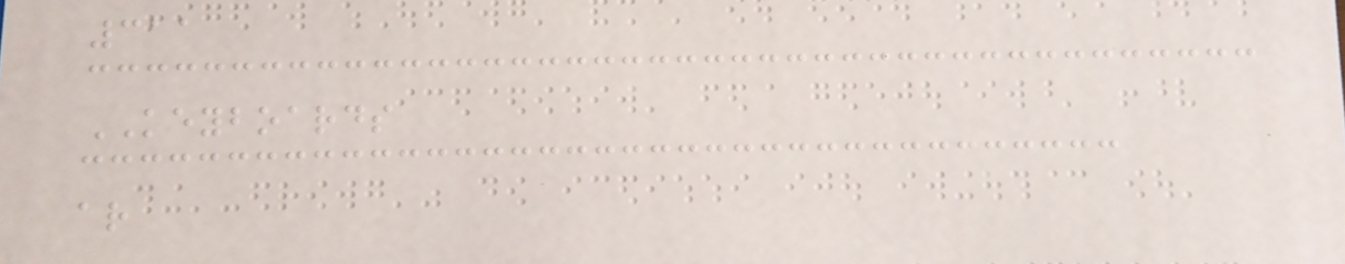311
KEYBOARDS
ar
